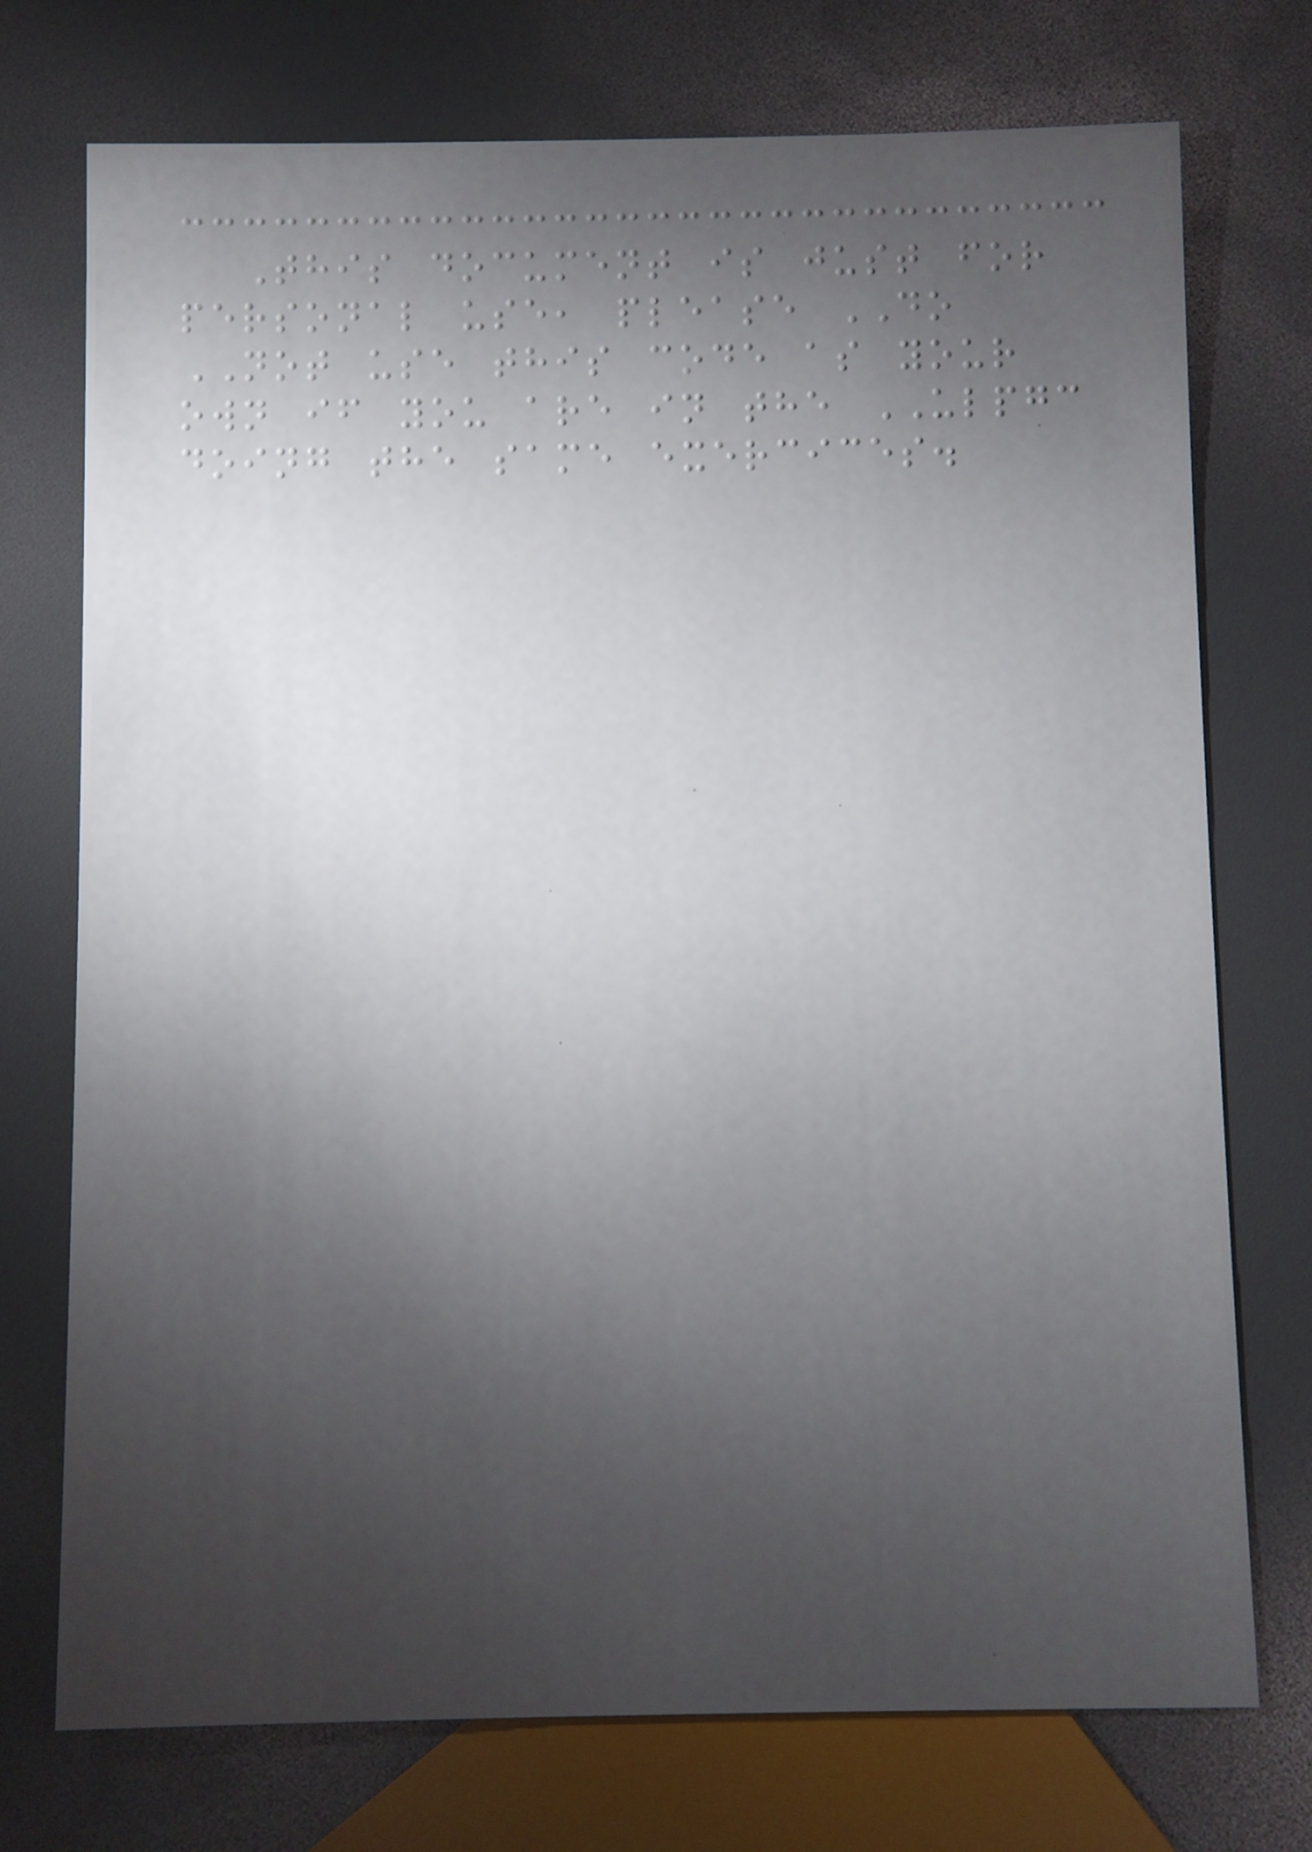This document is just for
personal use, please DO
NOT use this code as your
own if you are in the ULPGC
doing the same exercices.
